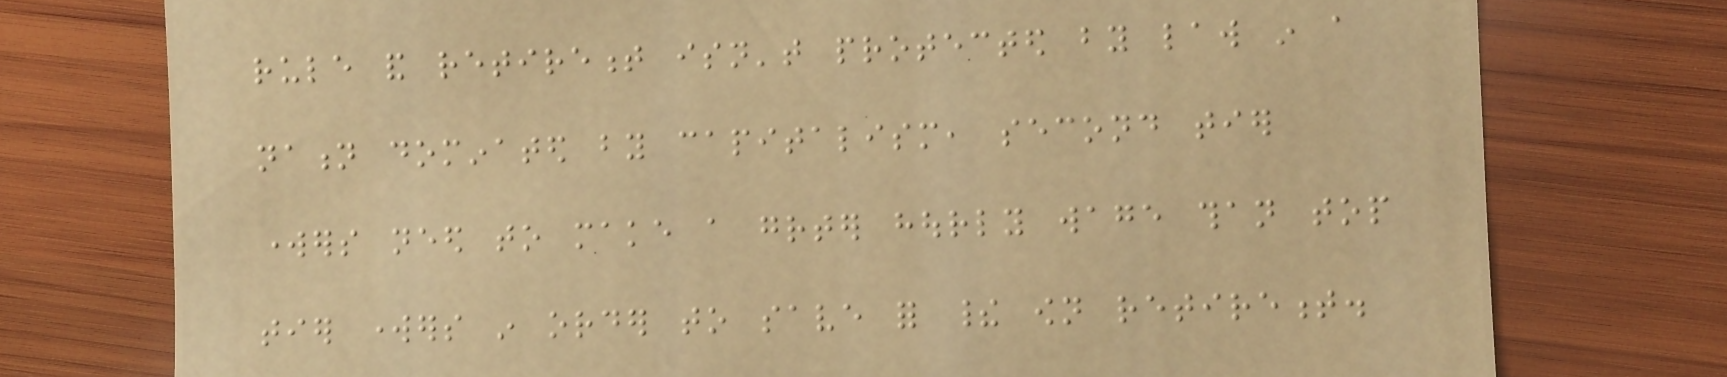rule and retirement isn't protected by law in a
nation dominated by capitalism, second tier
workers need to make a greater hourly wage than top
tier workers in order to save for their own retirement.
